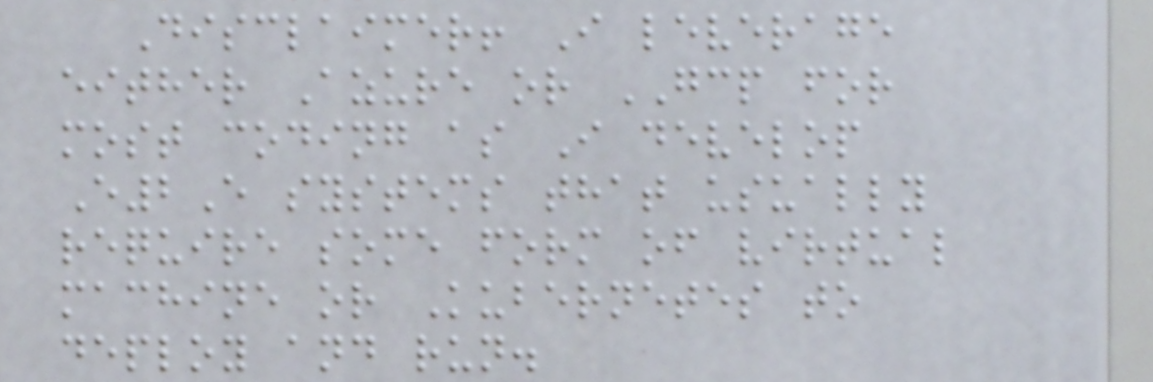Disclaimer! I leverage
either Azure or GCP for
most coding as I develop
E2E systems that usually
require some form of virtual
machine or Kubernetes to
deploy and run.
